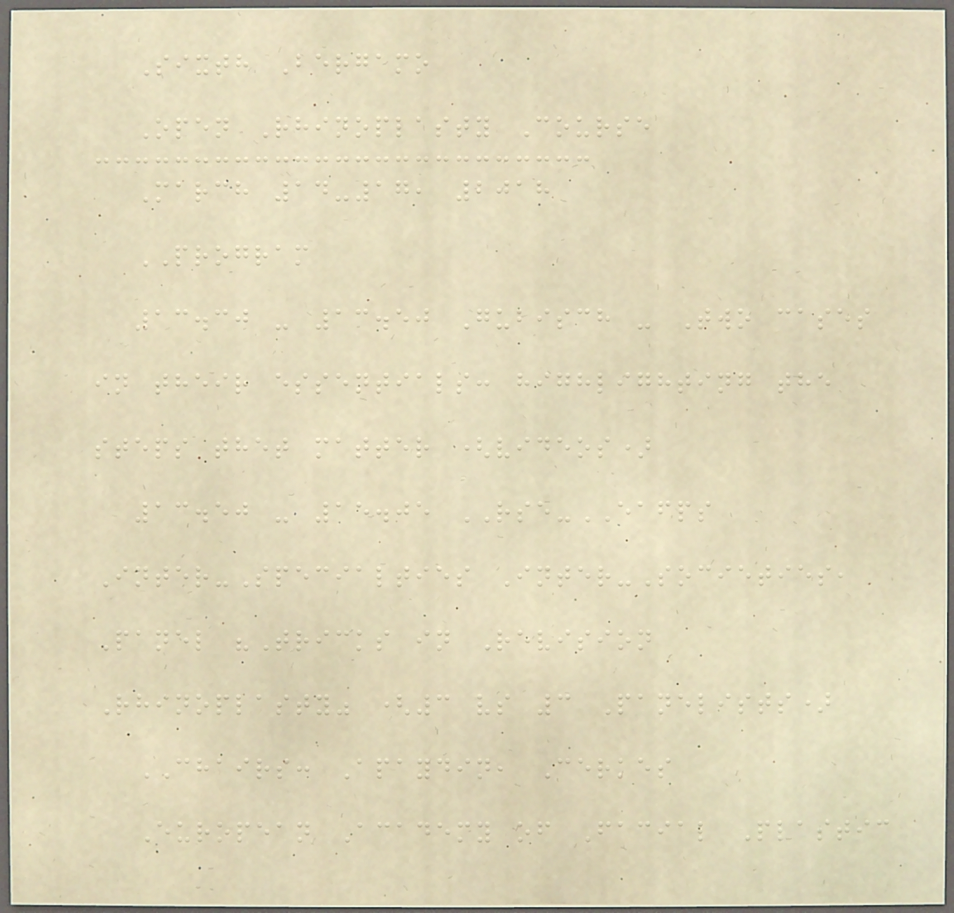Sixth Bergamo
Open Rhinoplasty Course
March 14-17, 2018
PROGRAM
13.30 - 13.50 Gubisch - Two cases
in their essentials: highlighting the
steps thet matter (videos)
13.50 - 15.05 RSE-EAFPS
Inter-Specialties Inter-Societies,
Panel "Tricks in Revision
Rhinoplasty" (3 vs 3 Panelists)
CHAIRS: Apaydin, Cerkes
European Academy of Facial Plastic
